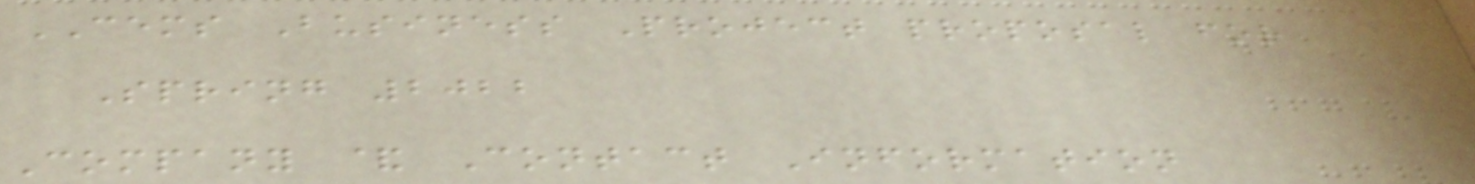CEMS Business Project proposal for
Spring 2022
Company & Contact Information
